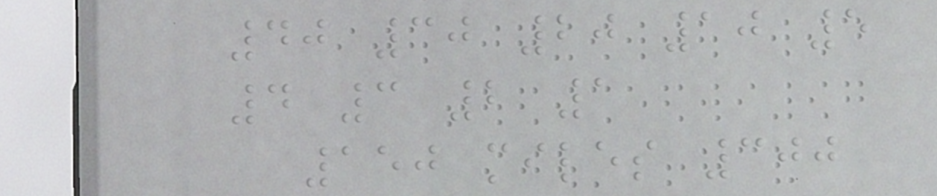40 30 20 10 5
4 3 2 1
150 miles 300
